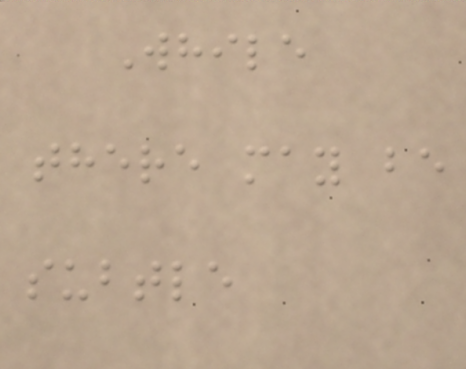While
there may be
subtle
